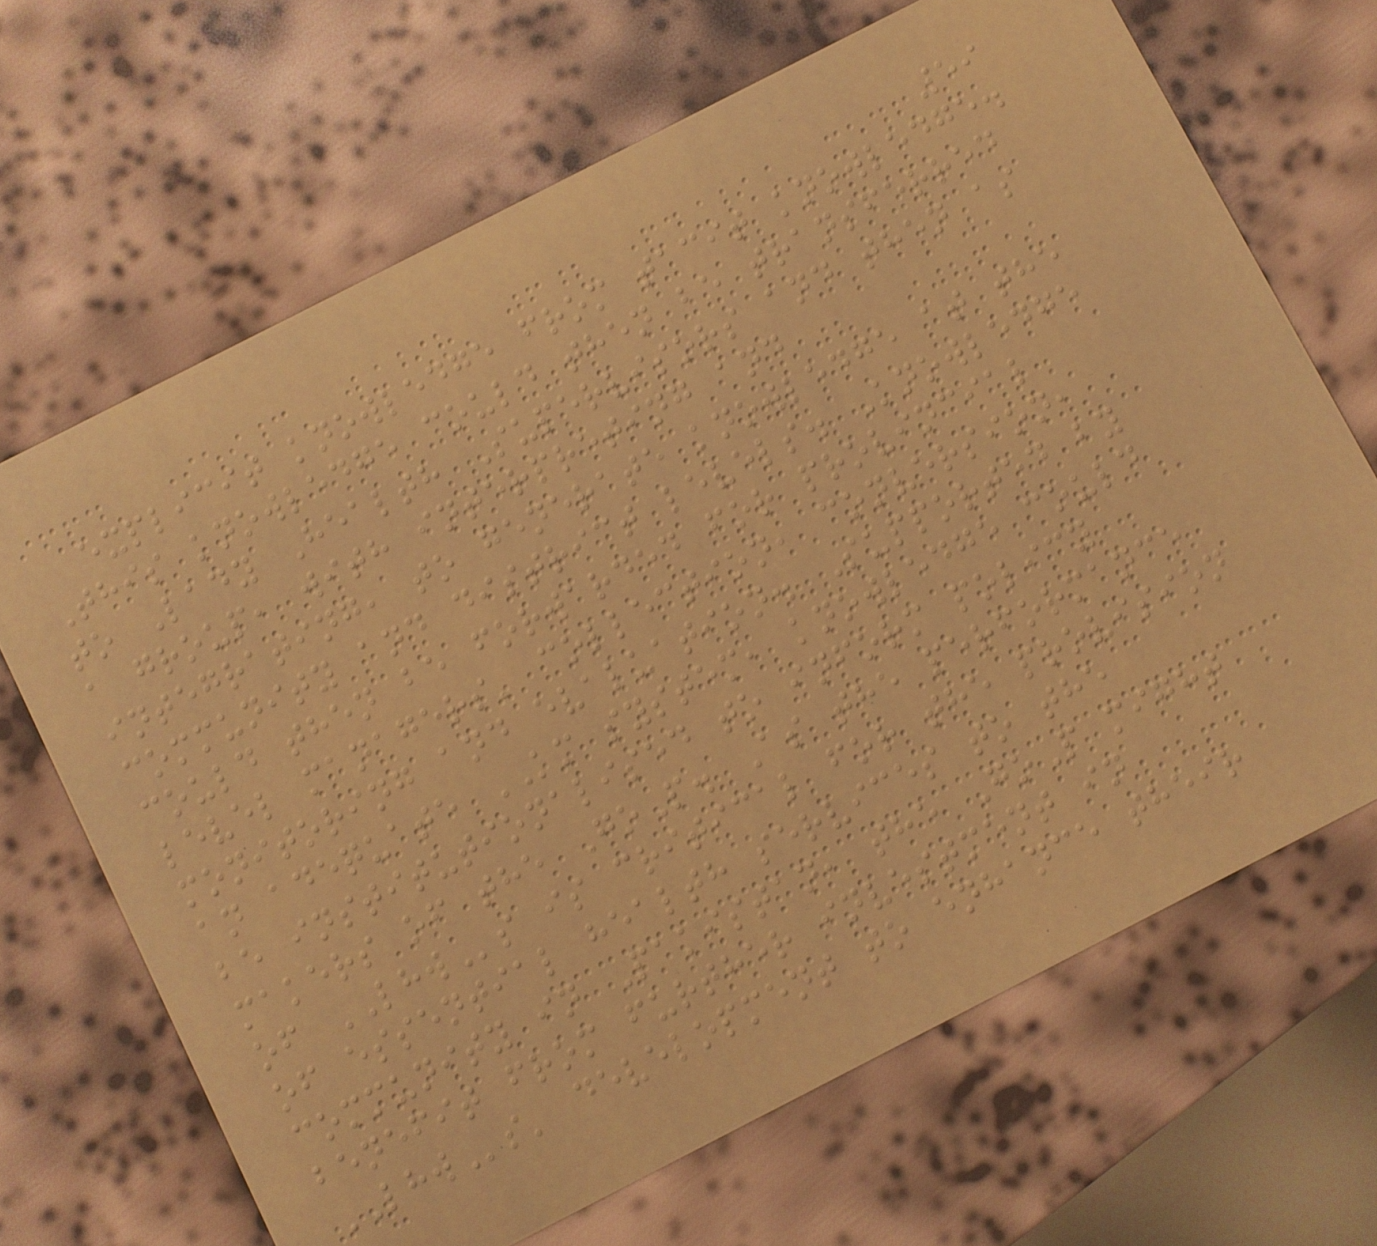59
explicit knowledge from tacit knowledge.
This knowledge could then be transferred
to Lady Health Supervisors and then as
a group, with interpreting and
integrating, to generate knowledge at the
community and district levels. Knowledge
could then be forwarded for provincial
level managers' collection, conversion,
monitoring and evaluation. Supported by
an adequate KM system, knowledge could
be institutionalised to inform policy
makers of the GoP. As the performance
of LHWs is critical for the provision
of essential health services to the
community in Pakistan, the GoP might
benefit from further investment in
LHWs' development to enhance their
